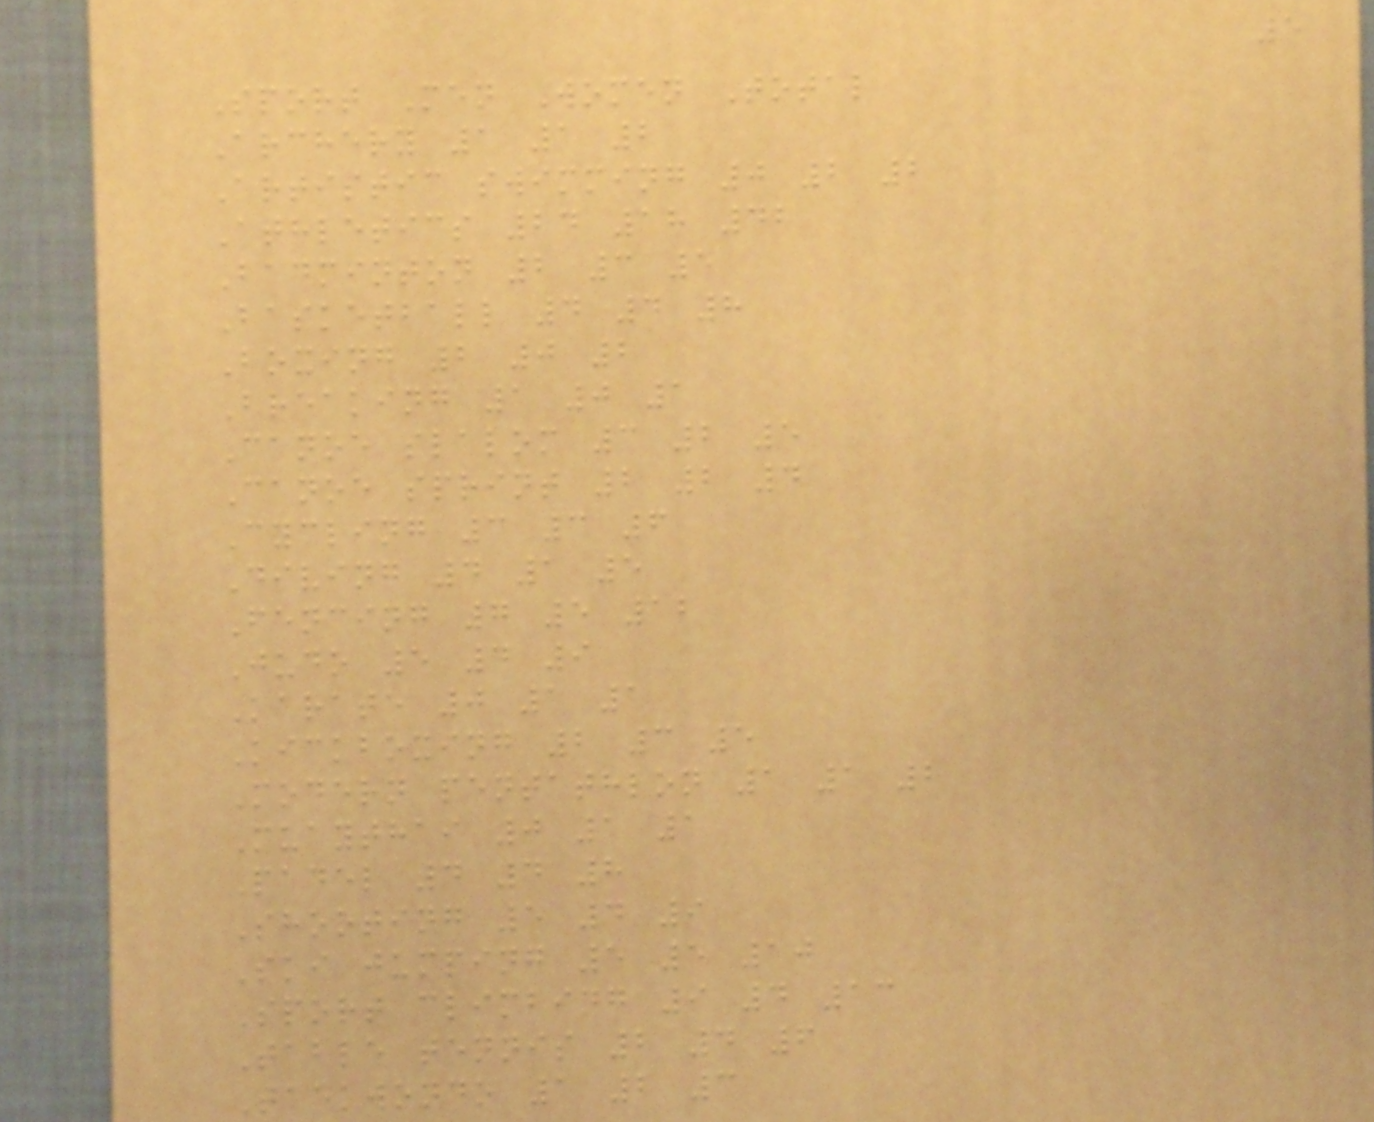5
Sport Men Women Total
Archery 1 1 2
Artistic swimming 0 2 2
Athletics 24 18 42
Badminton 2 3 5
Basketball 4 4 8
Boxing 2 0 2
Breaking 1 0 1
Canoe slalom 3 2 5
Canoe sprint 2 2 4
Cycling 3 3 6
Diving 4 1 5
Fencing 7 5 12
Judo 5 4 9
Karate 0 1 1
Kickboxing 2 3 5
Modern pentathlon 1 1 2
Muaythai 0 1 1
Padel 4 4 8
Shooting 5 4 9
Ski jumping 5 5 10
Sport climbing 9 4 13
Table tennis 2 4 6
Taekwondo 1 2 3
